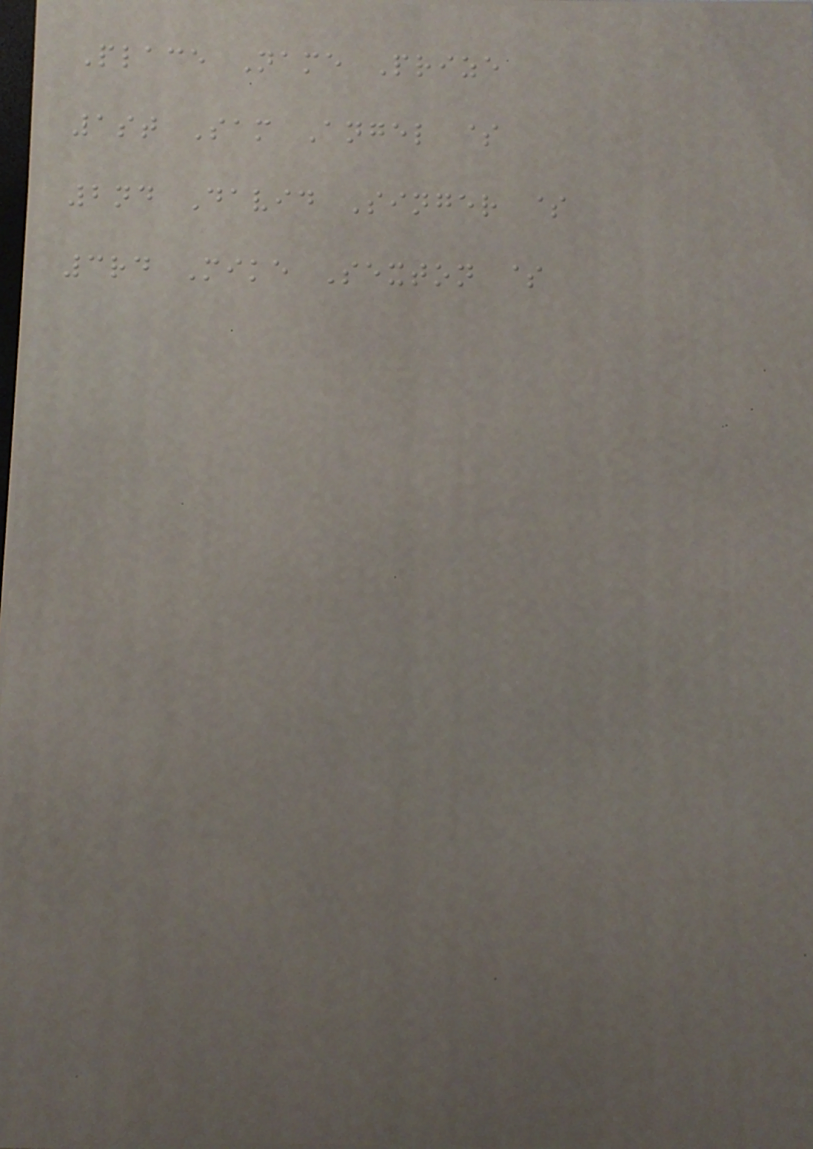Place Name Prize
1st Sam Angel $
2nd David Singer $
3rd Mike Sexton $
